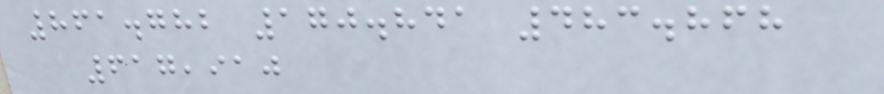861.782 170.841 483.868
617,910
